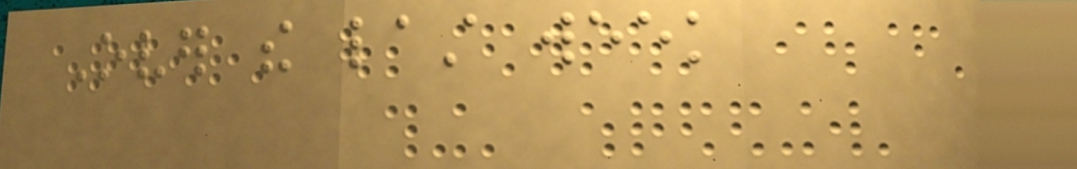Over the last week
